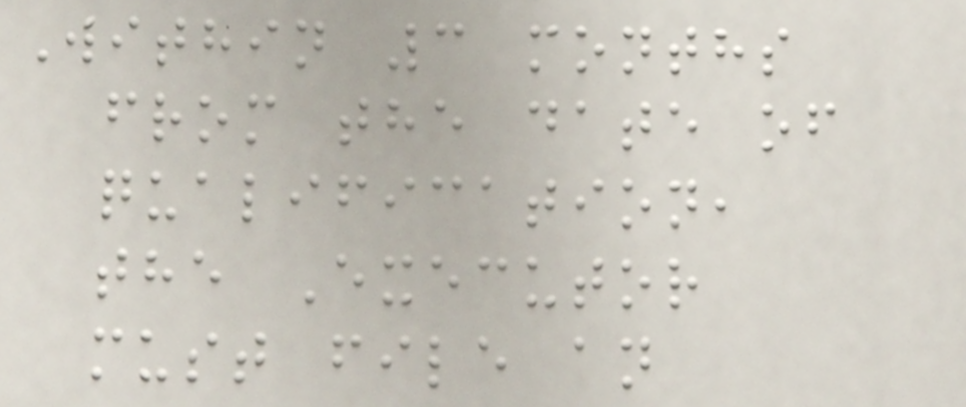Within 3 months
from the date of
qualification,
the Executor
must file an
